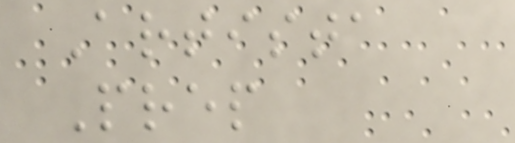Artista
Prep
